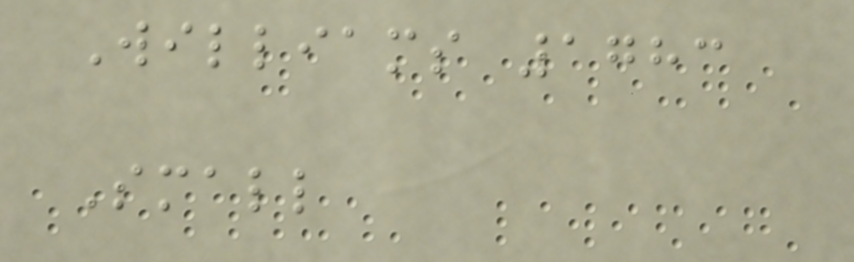Williams 1783
Small
